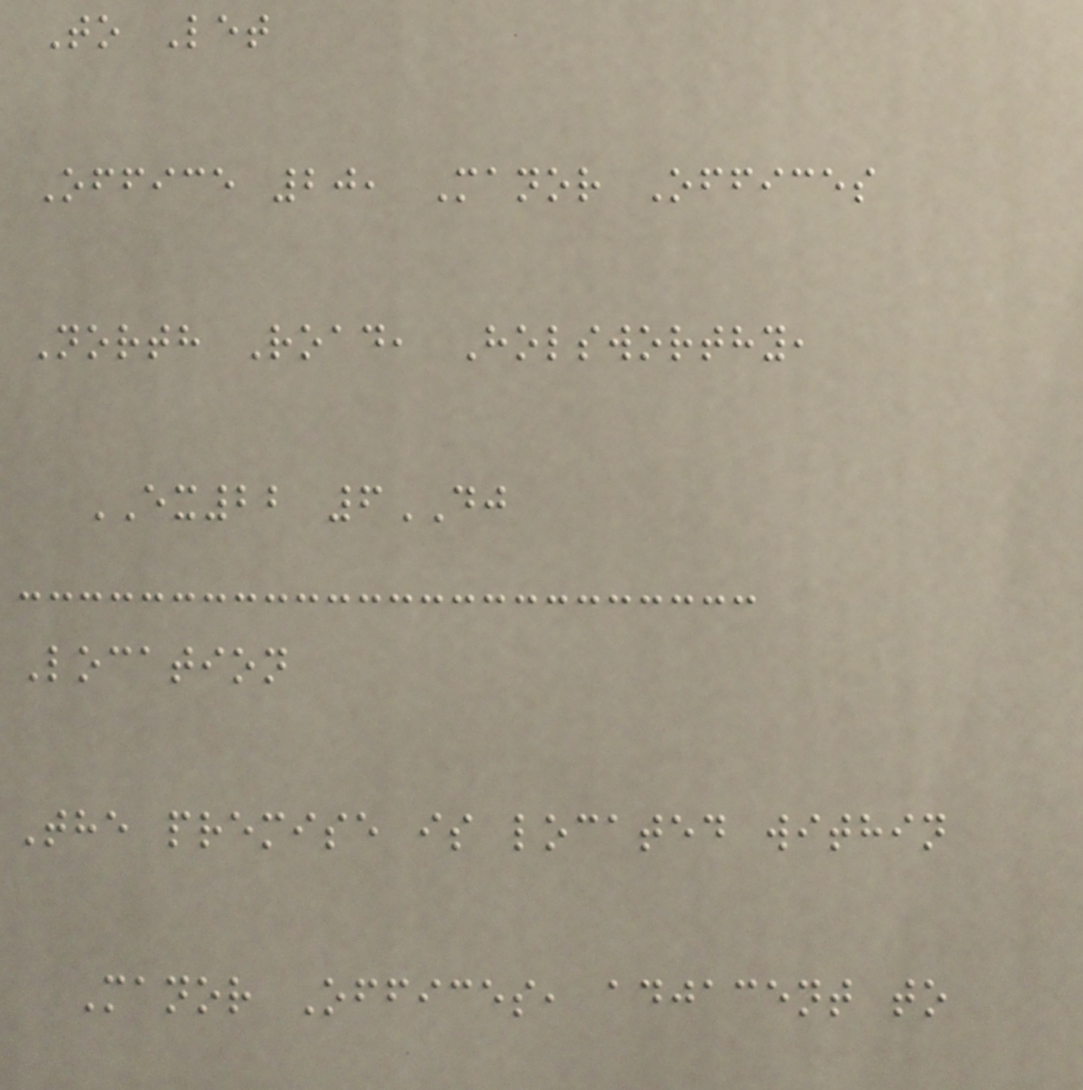To Let
Office 20, Manor Offices
North Road, Holsworthy,
EX22 6DJ
Location
The premise is located within
Manor Offices, adjacent to
